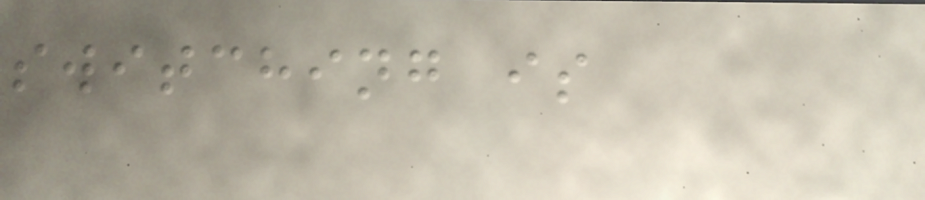switching is
